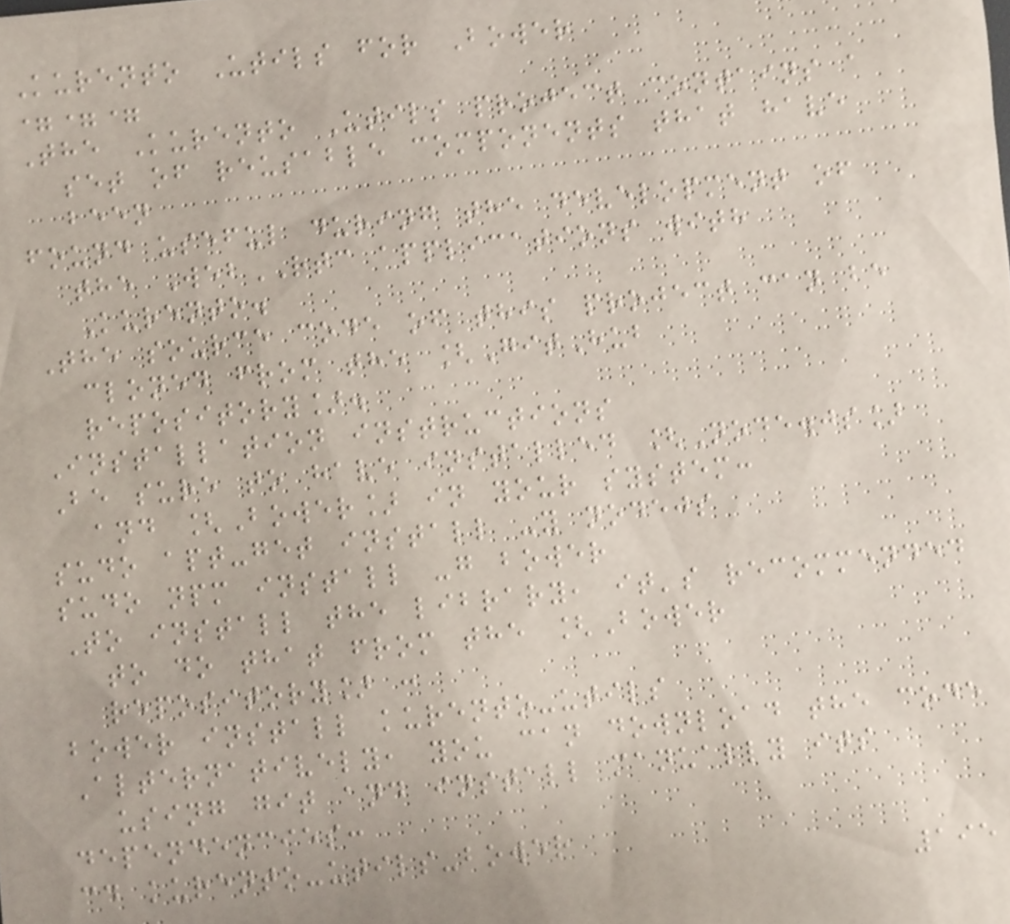Kurento Utils for Bower
===
The Kurento Utils project contains a
set of reusable components that have
been
found useful during the development of
the WebRTC applications with
Kurento.
The source code of this project can be
cloned from the [GitHub
repository].
Installation instructions
Be sure to have installed [Node.js]
and [Bower] in your system:
sudo apt-get install -y nodejs
sudo npm install -g bower
To install the library, it's recommended
to do that from the [Bower
repository] :
bower install kurento-utils
Alternatively, you can download the code
using git and install manually its
dependencies:
cd kurento-utils-bower
195
